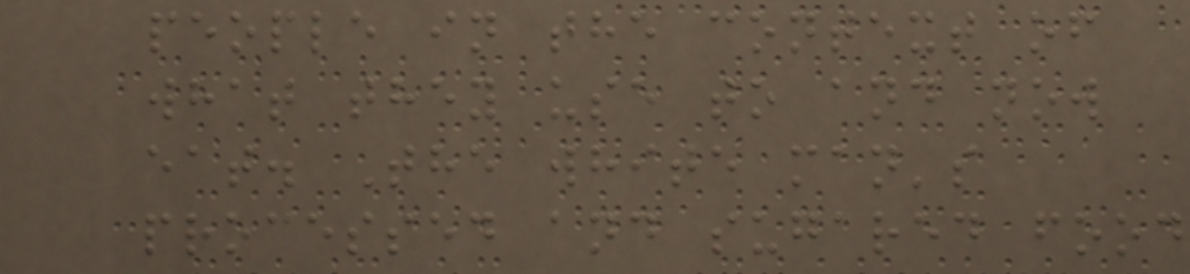people in the context of
what they use to and now
eat. The white man's
processed and sugared food
